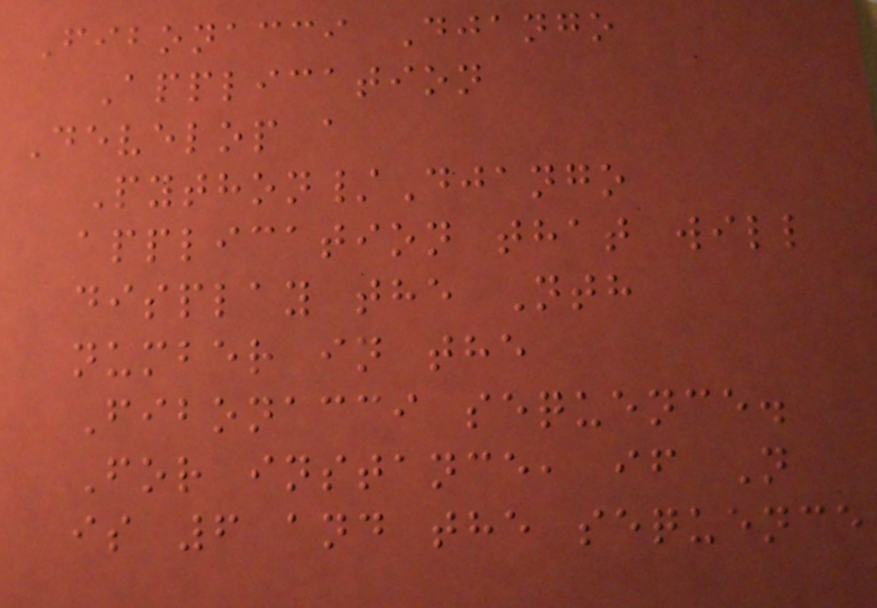Fibonacci Django
Application
Develop a
Python/Django
application that will
display the Nth
number in the
Fibonacci sequence.
For instance, if N
is 6 and the sequence
